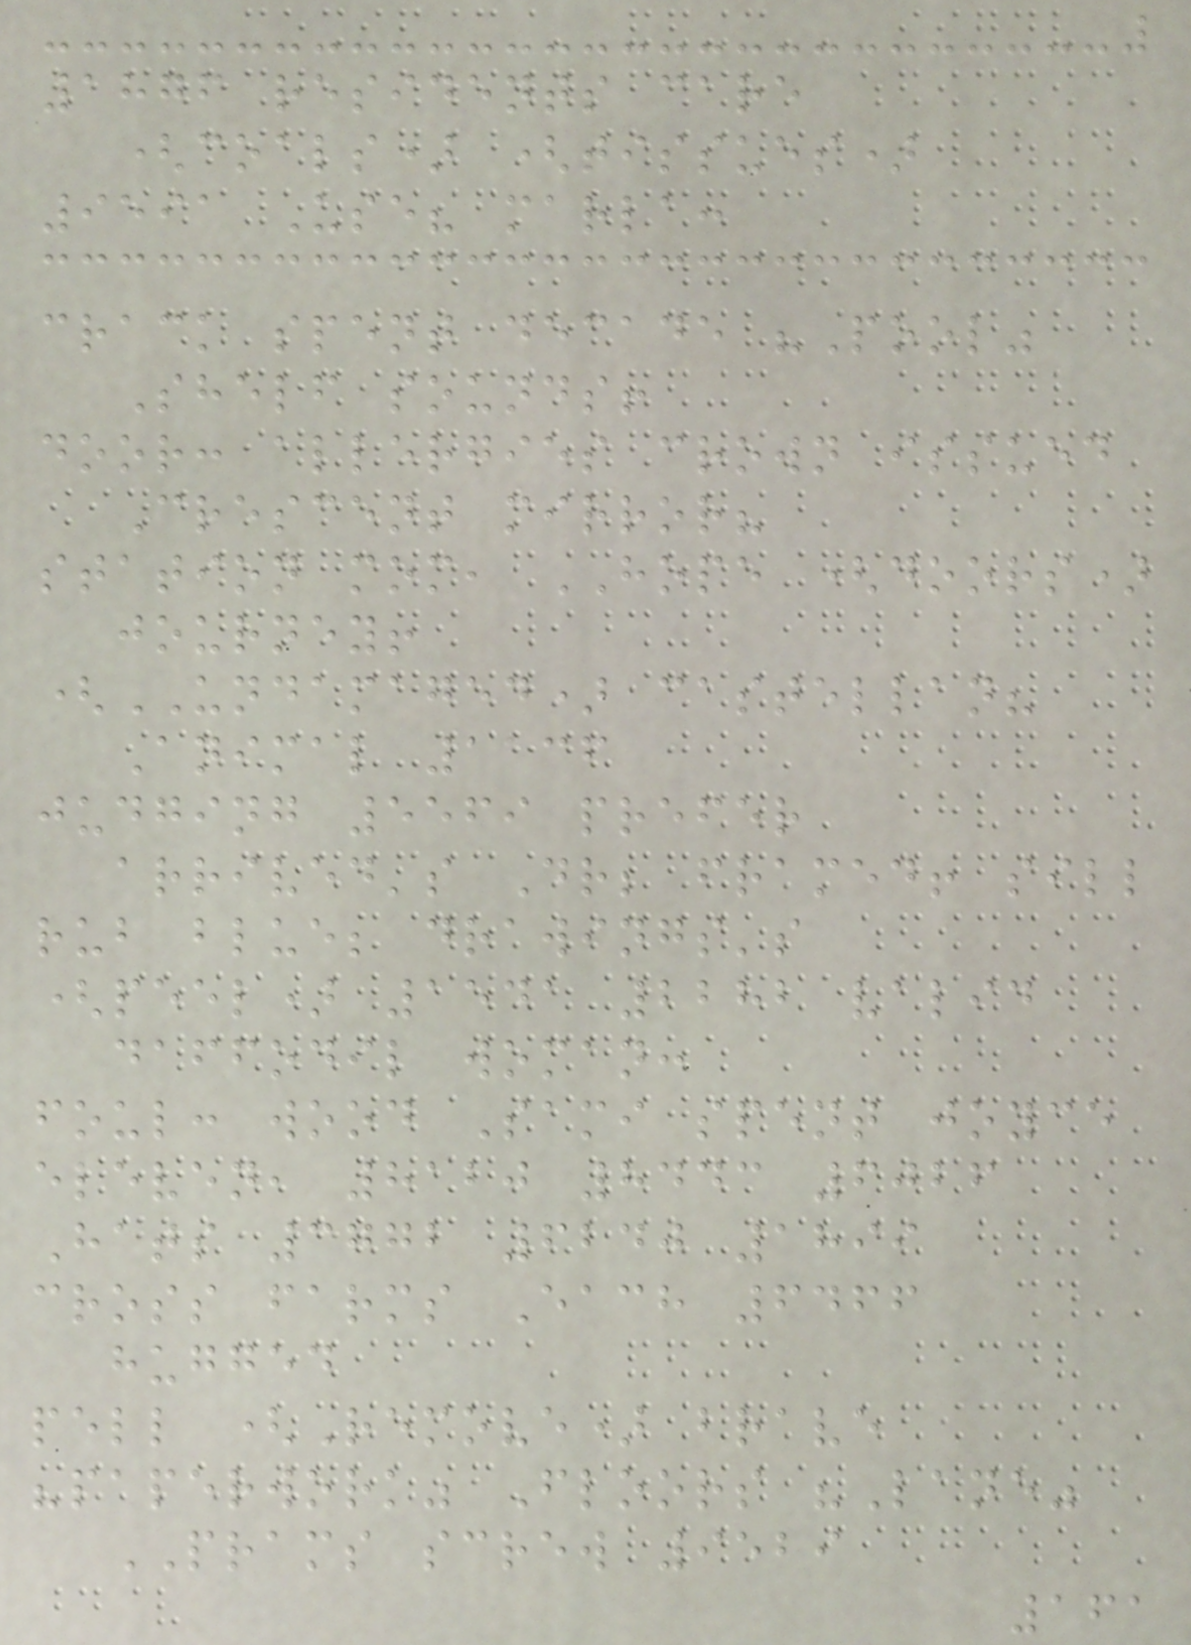1876 residents care
(coals) (tissues)
9591 Use? marla:
crack spent decade "Pool"
Shelf sounds!
door: allergies crown issued
Crescent mirror?
station mom, HOPE (doors)
journey!
(UNDAMAGED) castellan?
Animal 1136
judging 5569 prefer
arrived's Dr; framed! sill
rub blue; drawings's
(peel) 1541 2282 valid
daffodil woman:
foul: wood Sami spent joyce
eleven, 8120 8443 6026
Hats 3772 6240 1899
cross farms Each 6466
hugged
pell (Remove) brave
"paperwork" Floors "Lane"
PRAMS screw 9529
161
